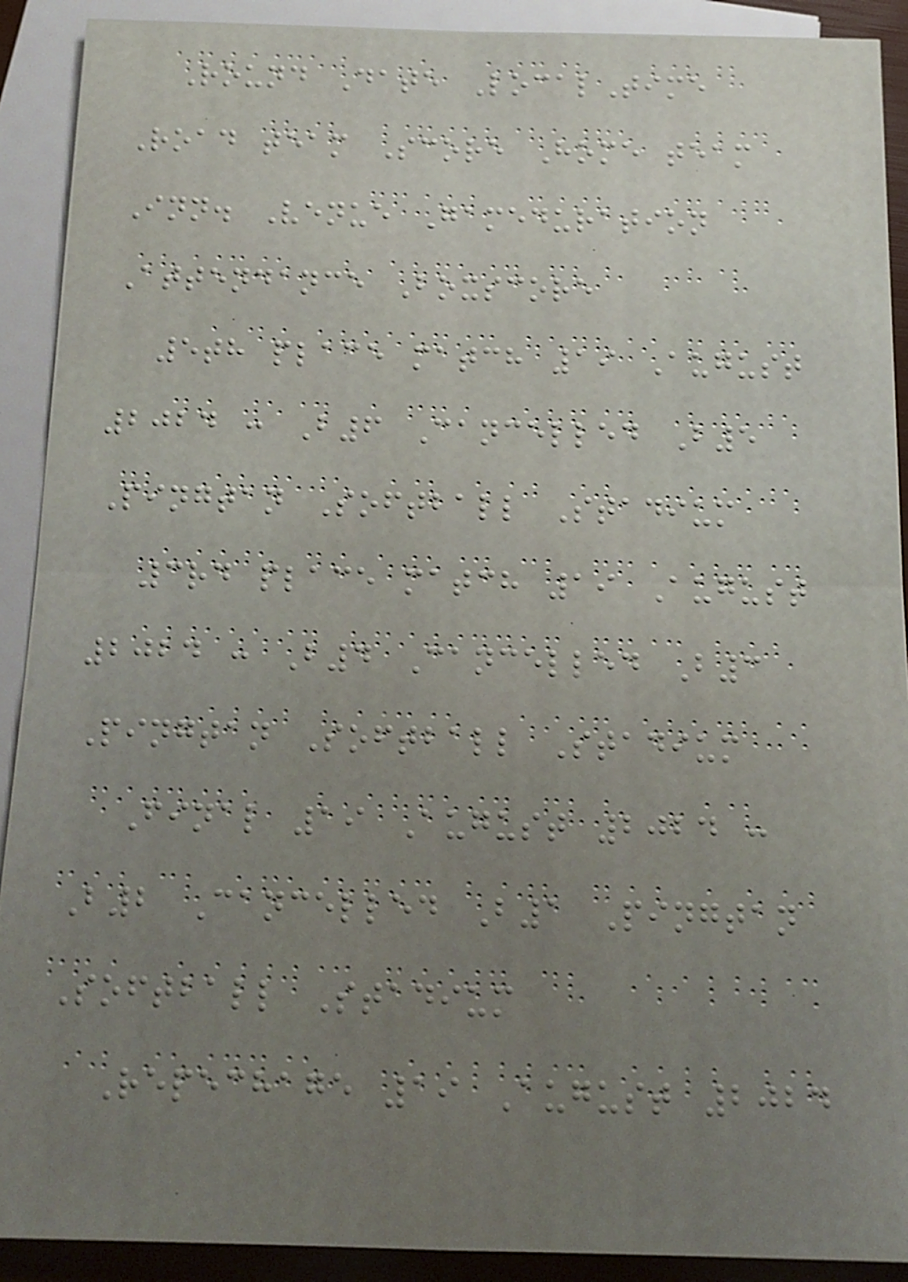Round Date LocalTime
Road team Score Home team
Inn. Venue Gameduration
Attendance Boxscore
5th place match 19 August
2024 : B6 Cancelled B5
Pingtan Softball Stadium
3rd place match 19 August
2024 : B4 Cancelled B3
Pingtan Softball Stadium
Final 19 August 2024 :
B2 Cancelled B1 Pingtan
Softball Stadium
Repechage 19 August 2024
